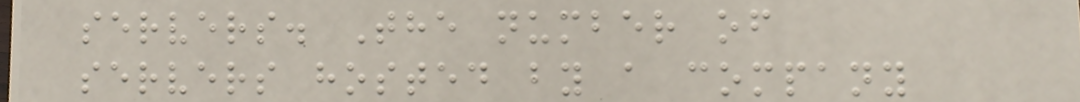servers. The number of
servers hosted by a company
